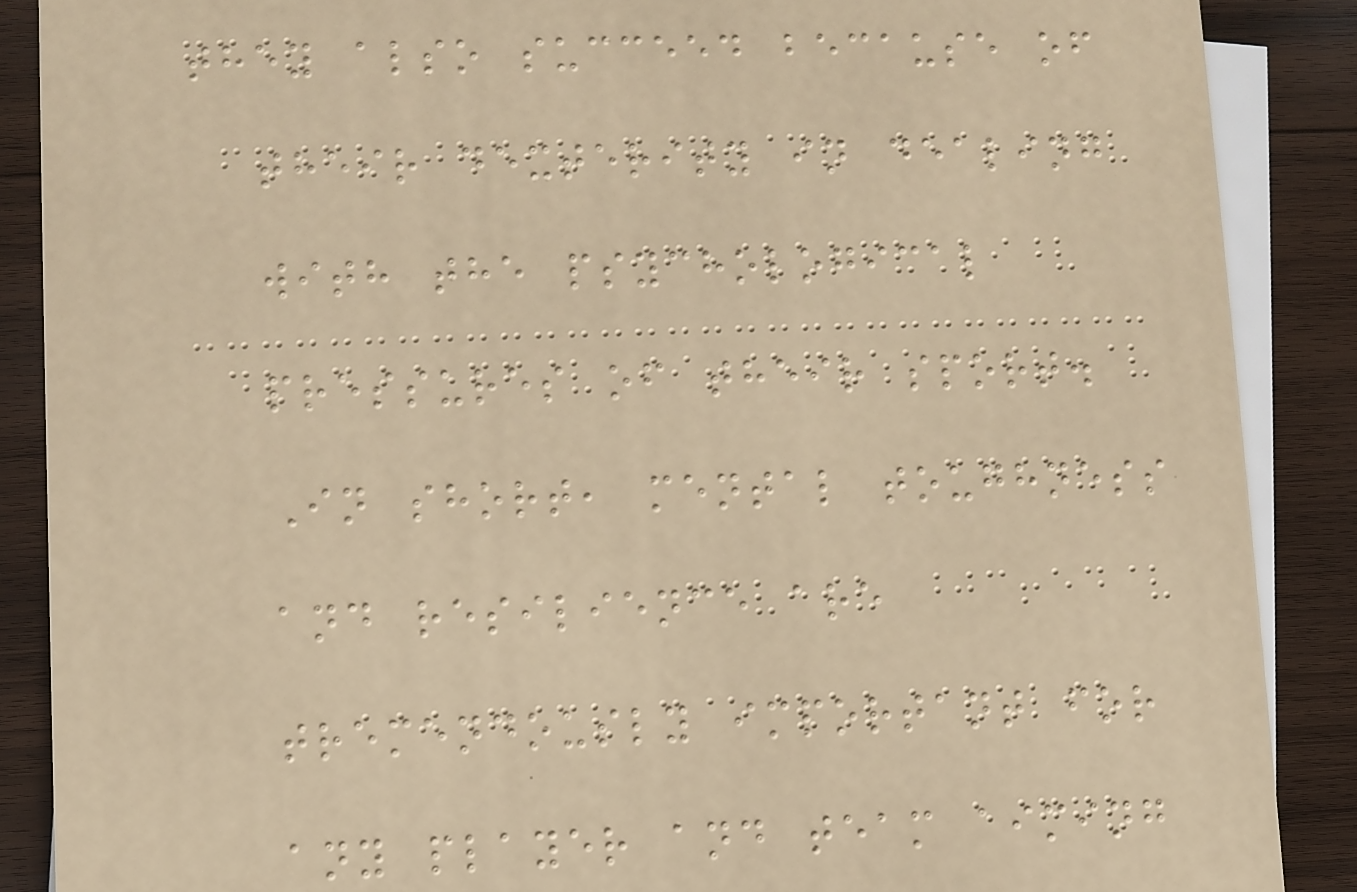they also succeed because of
their dexterity in dealing
with the psychological
pressures of their sport.
In short, mental toughness
and resilience are
tremendously important for
any player and team aiming
